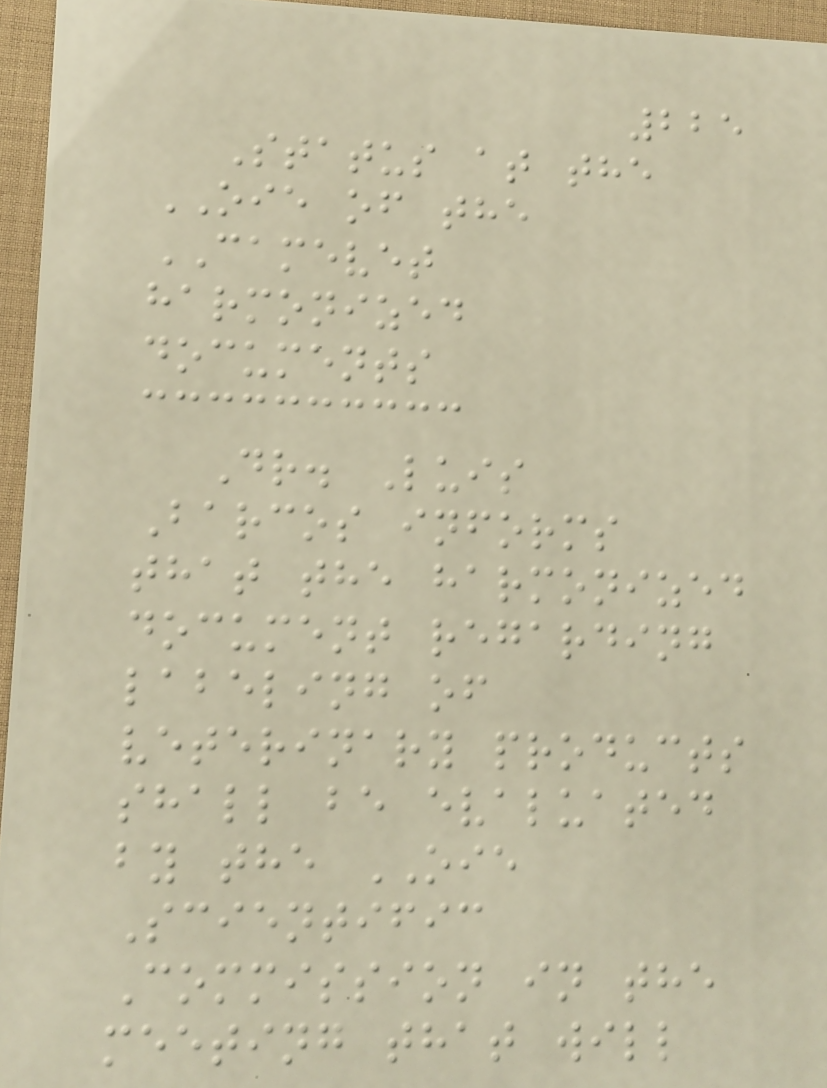225
Status at the
OIE of the
CAMEVET
harmonized
documents
Dr. Luis
Barcos informs
that the harmonized
document regarding
labeling of
veterinary products
shall be evaluated
by the OIE
Scientific
Commission in the
meeting that will
